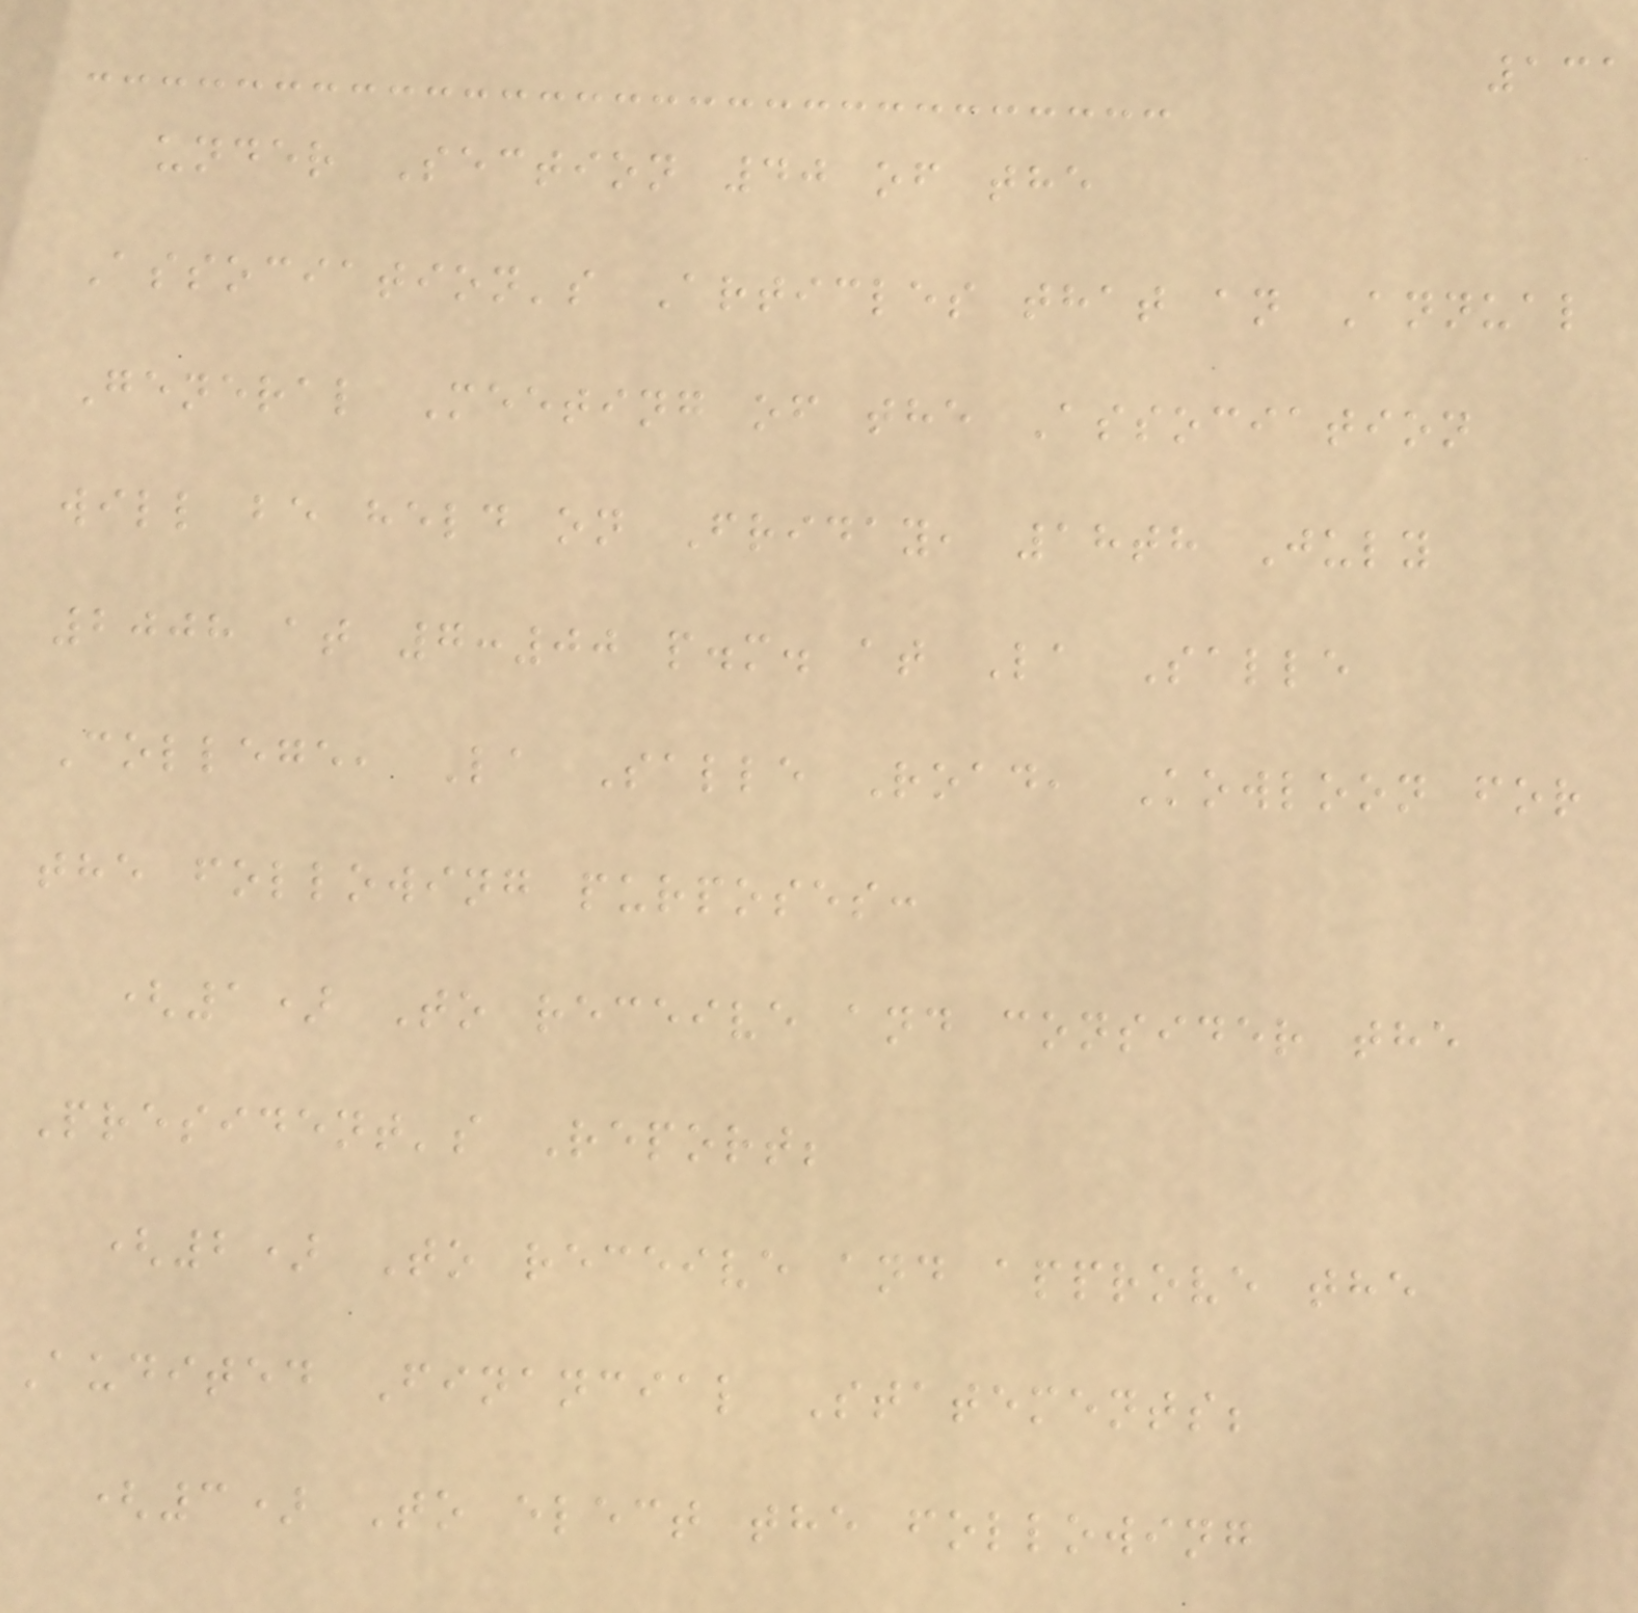131
under Section 40 of the
Association's Articles that an Annual
General Meeting of the Association
will be held on Friday, 18th July
2008 at 7:00 p.m. at La Salle
College, La Salle Road, Kowloon for
the following purposes:
(1) To receive and consider the
President's Report;
(2) To receive and approve the
Audited Financial Statements;
(3) To elect the following
